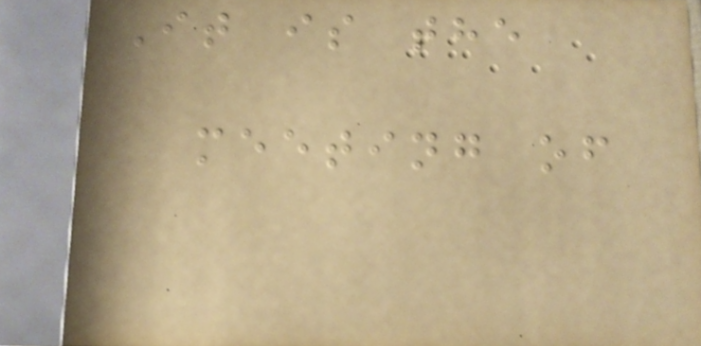It is the
meeting of
